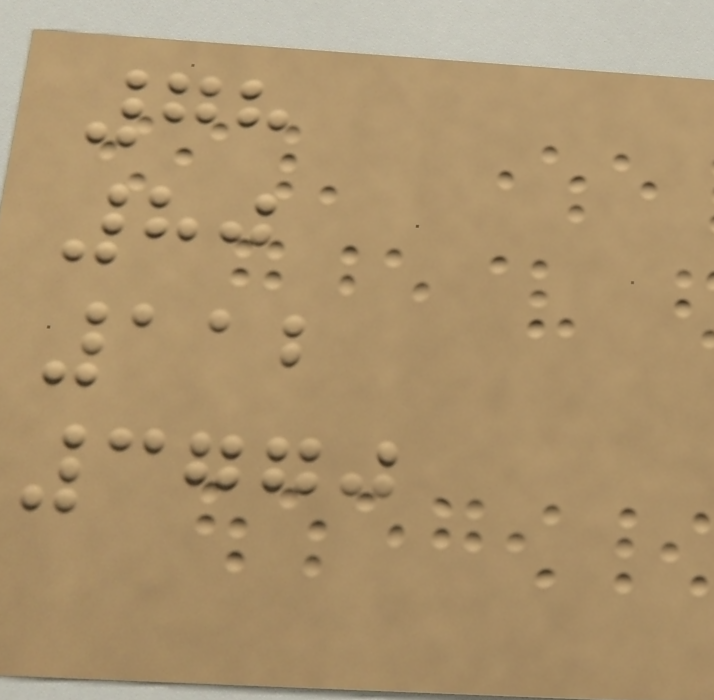78
80
112
3770
